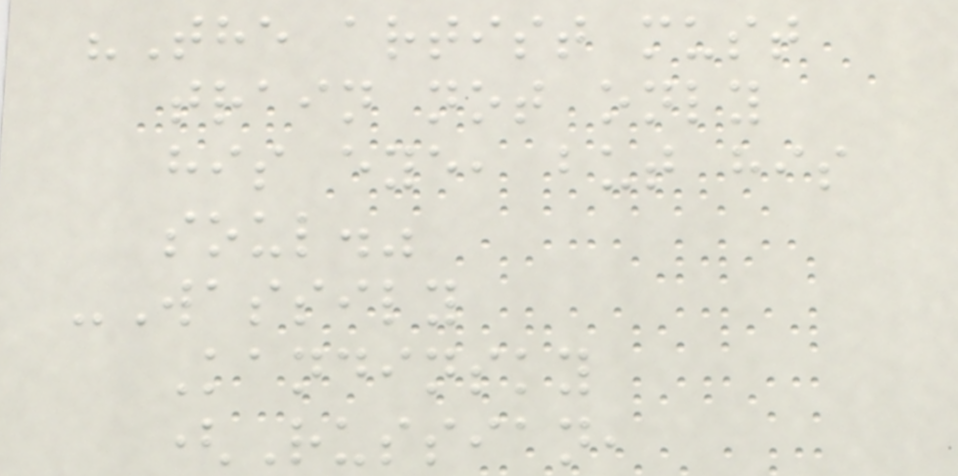"The artist must
train not only
his eye, but his
soul."
-Wassily
Kandinsky
(Russian,
